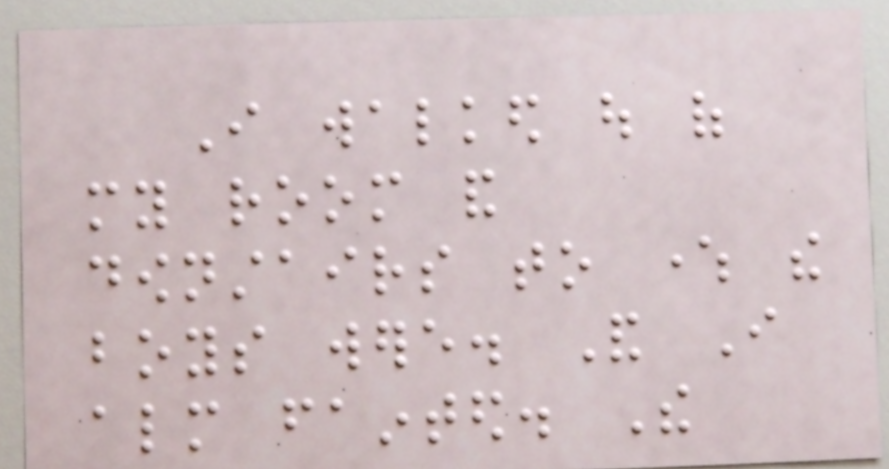I walked out of
my room and
downstairs to where the
boys were. And I
almost fainted. The
